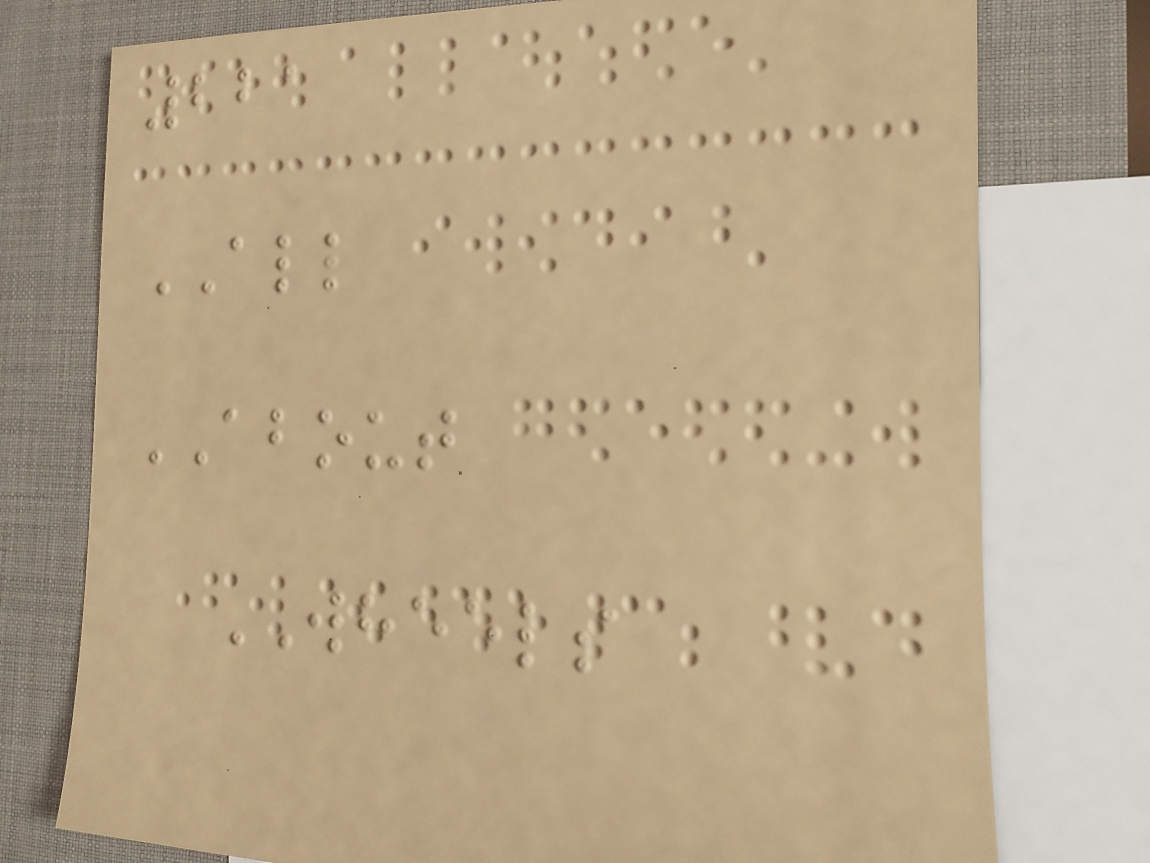221
ALL
ABOUT
WHEELS
